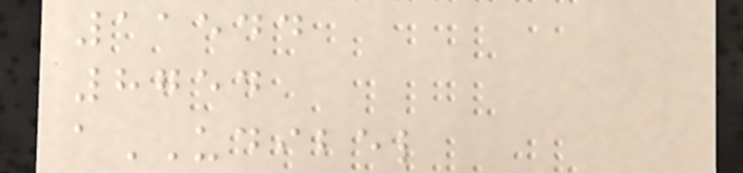11544
8754
aUDIBEL
